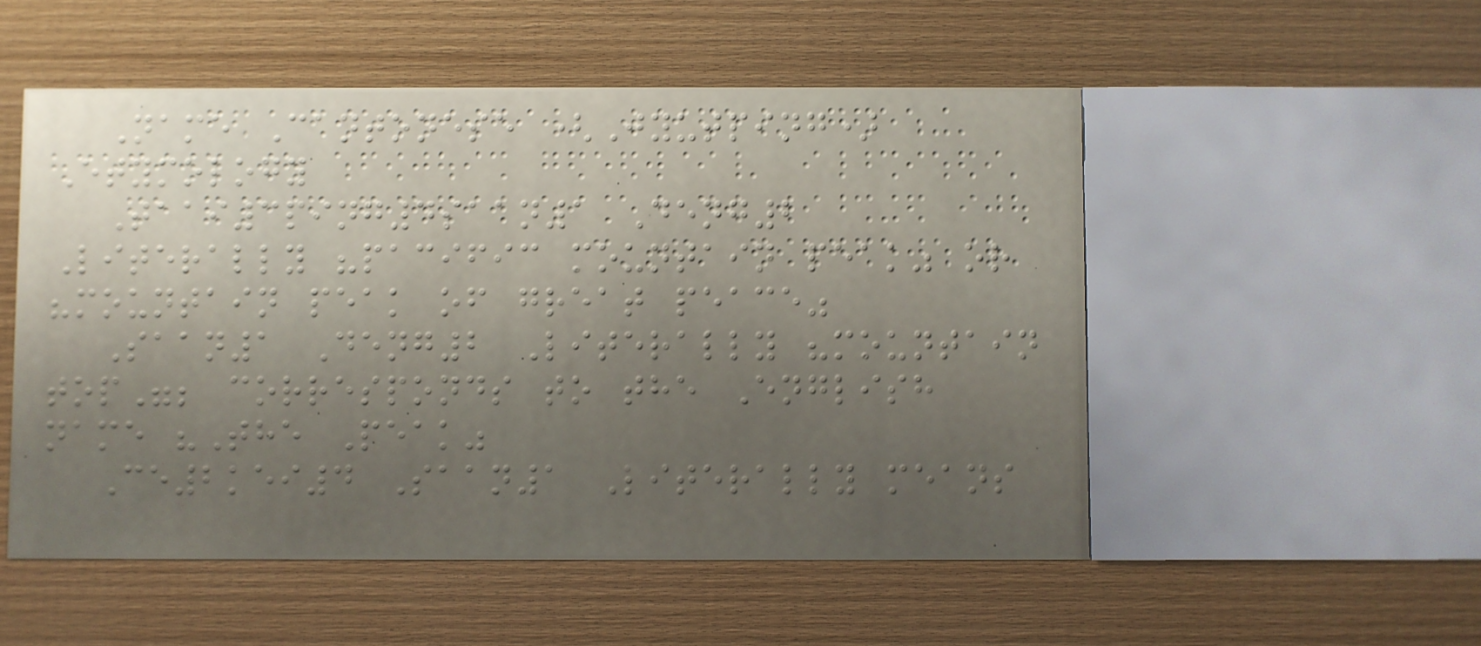Name Cantonese (Jyutping)
Etymology
Taai3ping4saan1 Deng2
Literally "pacific mountain peak" or
"mountain peak of great peace"
Saan1 Deng2 Literally "mountain
top"; corresponds to the English
name "The Peak"
Ce2kei4 Saan1 Literally means
